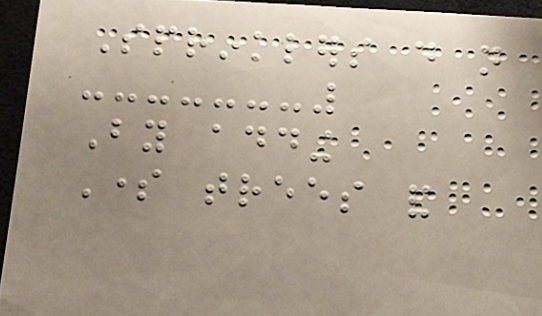Sprinklers do not
By adding
Some trees and
